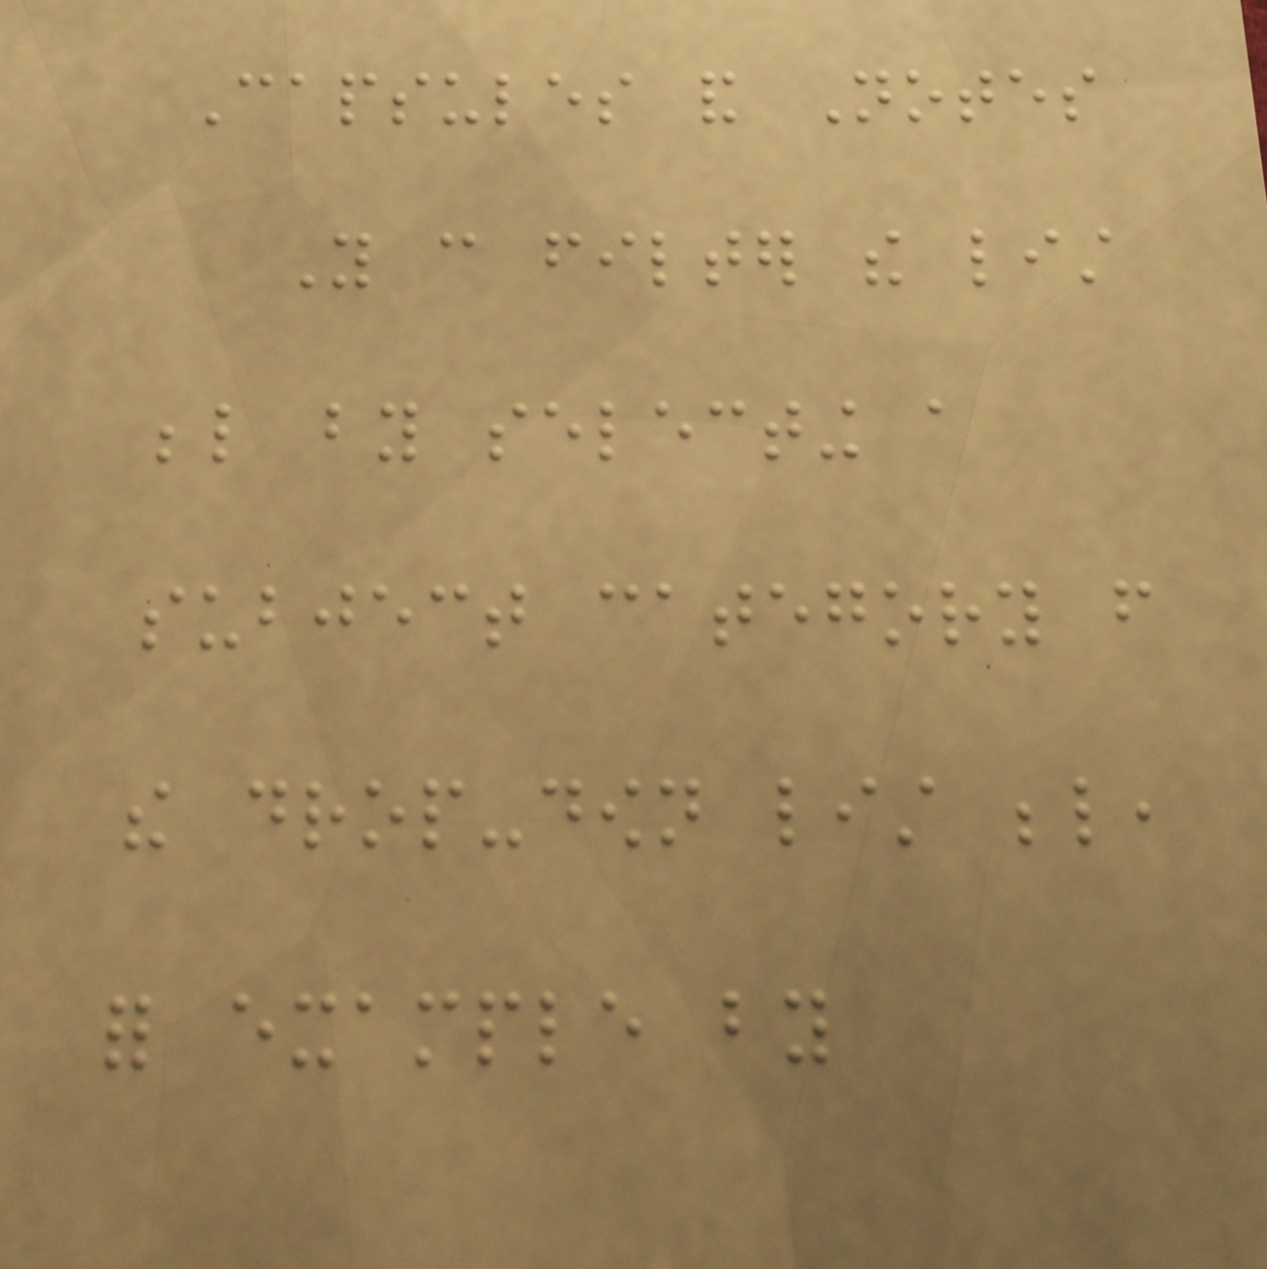Capsules and Notes
You can filter the list
below by selecting a
subject category from
the drop-down list below,
for example by
